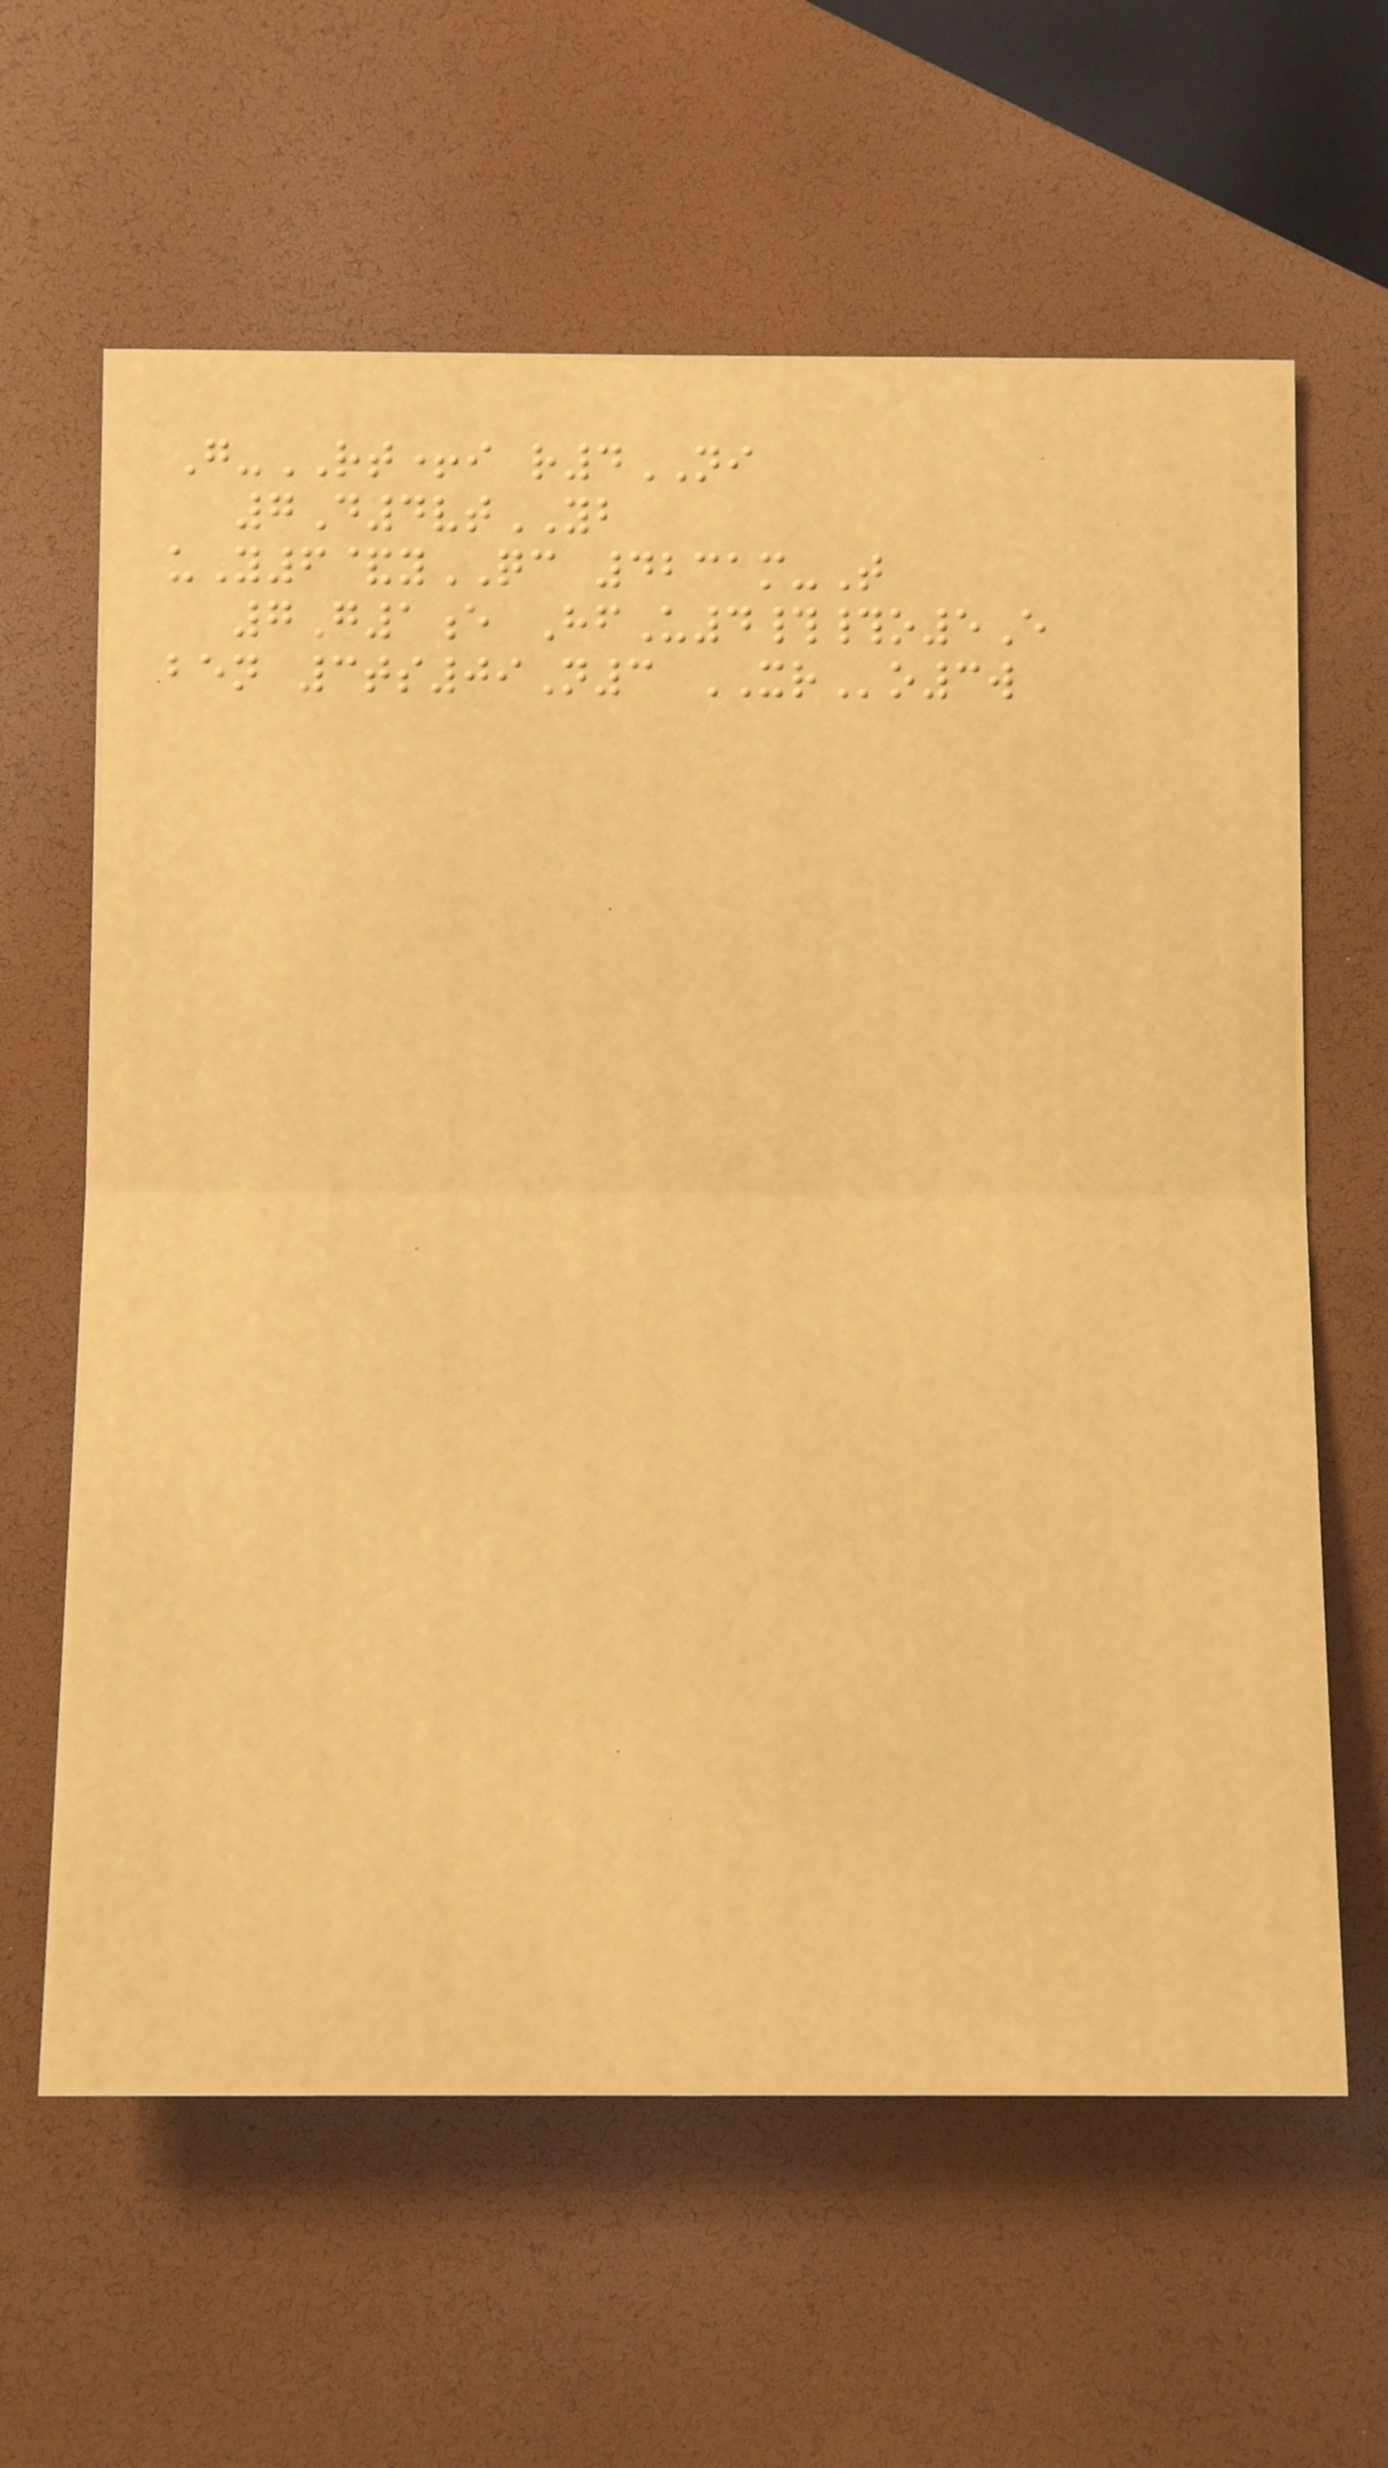G-RT+i r4NI
7D4vtYB
uY6&yQC 4231m-T
7G1e HfU4##o5E
ben 3ts09N3 XRo3w
